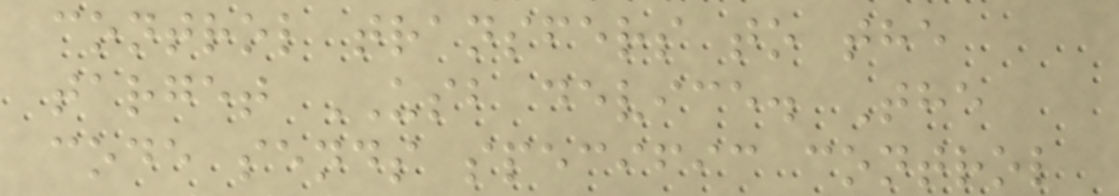control transfers to the
target USB device. The
code sends specific control
